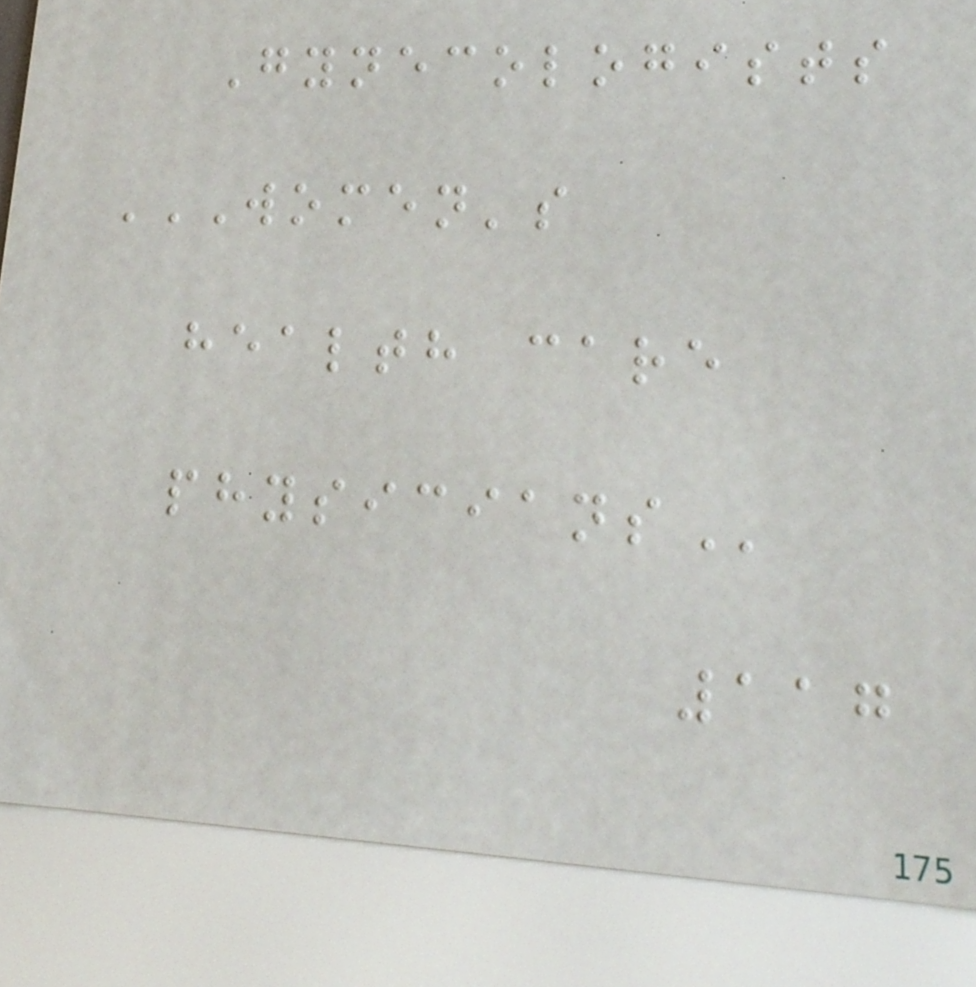Gynecologists
WOMEN'S
HEALTH CARE
PHYSICIANS
117
